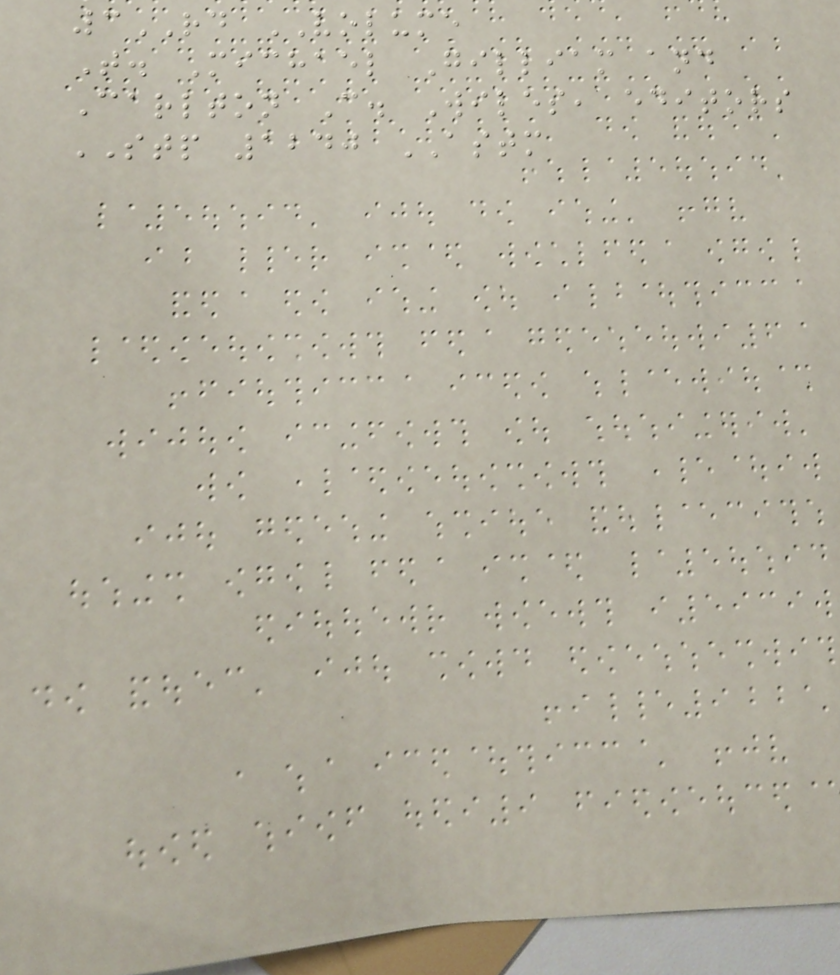3RD VOLUME
T. Michael Gilliam and
Carlton C. Wiles, editors
STP 1240 ASTM
